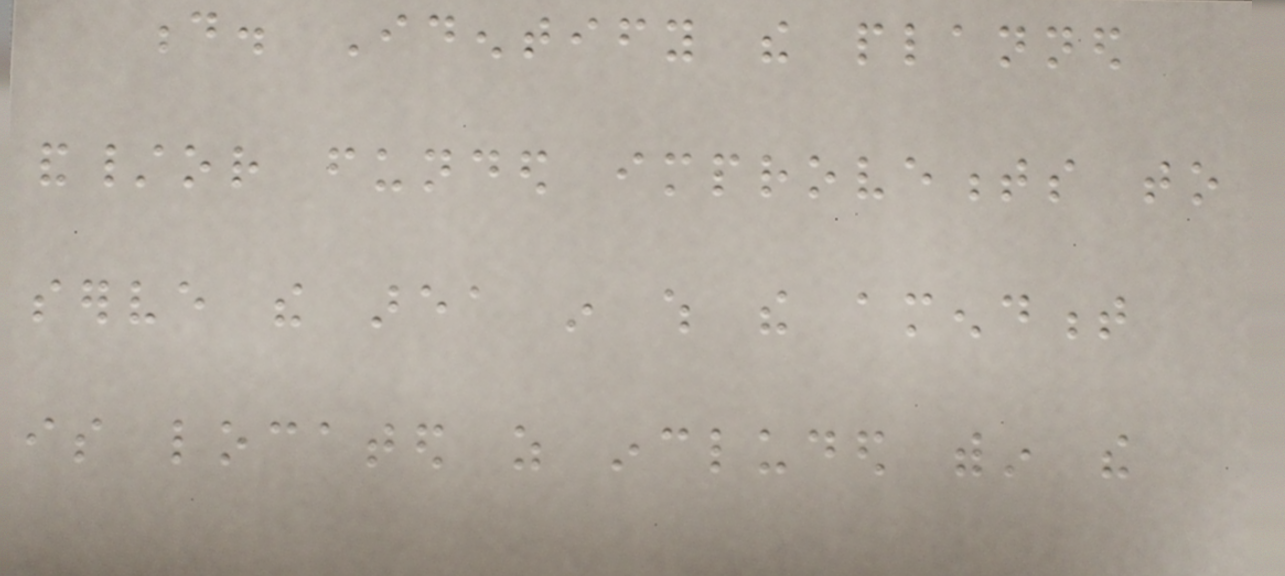d. Identify the planned
and/or funded improvements to
serve the area in which the amendment
is located as included within the
